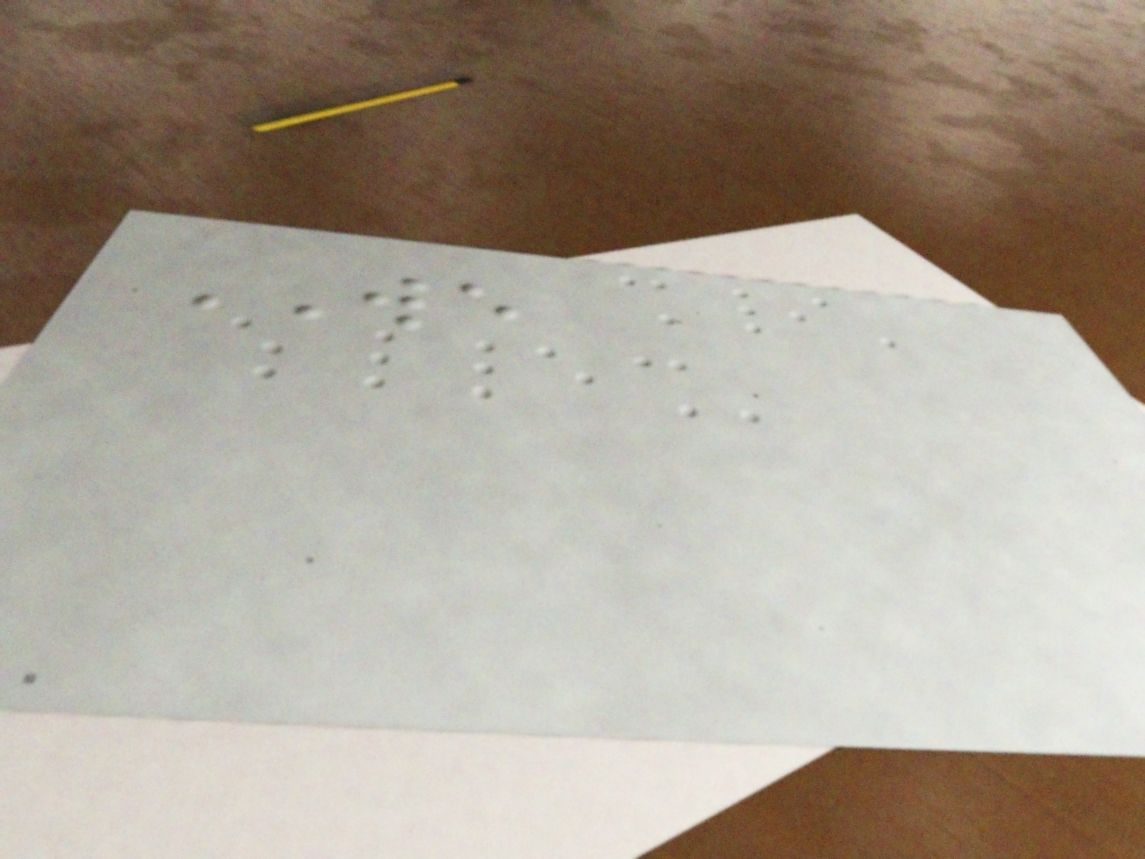WE
